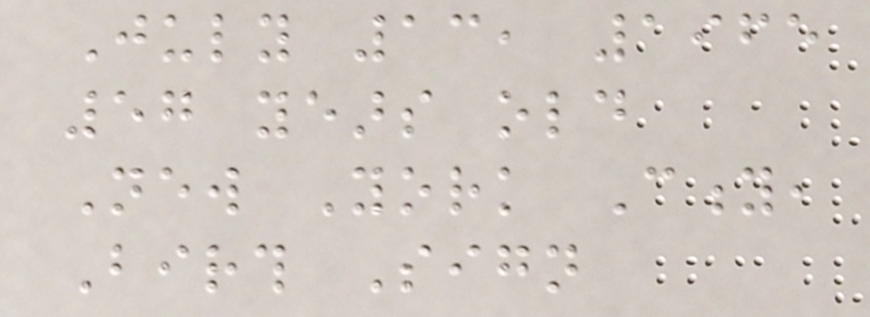July 13, 1965
57 years old
New York City,
Birth Sign
